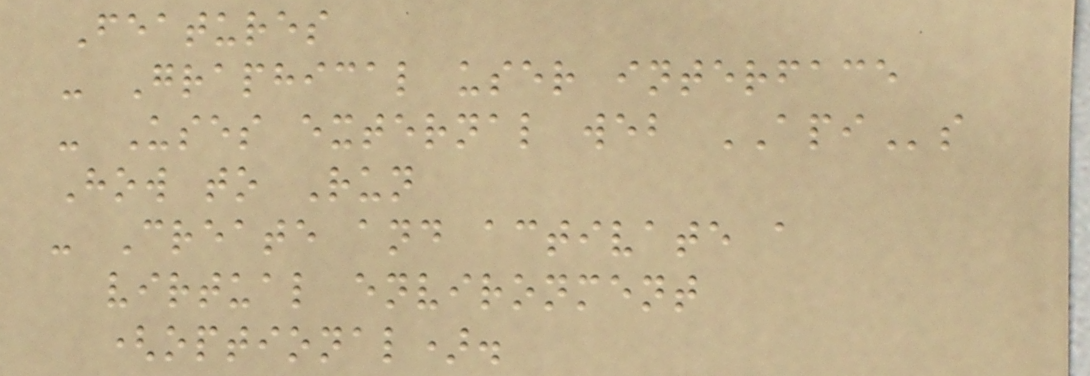Features
- Graphical user interface
- Uses external web APIs
How to Run
- Create and activate a
virtual environment
(optional).
